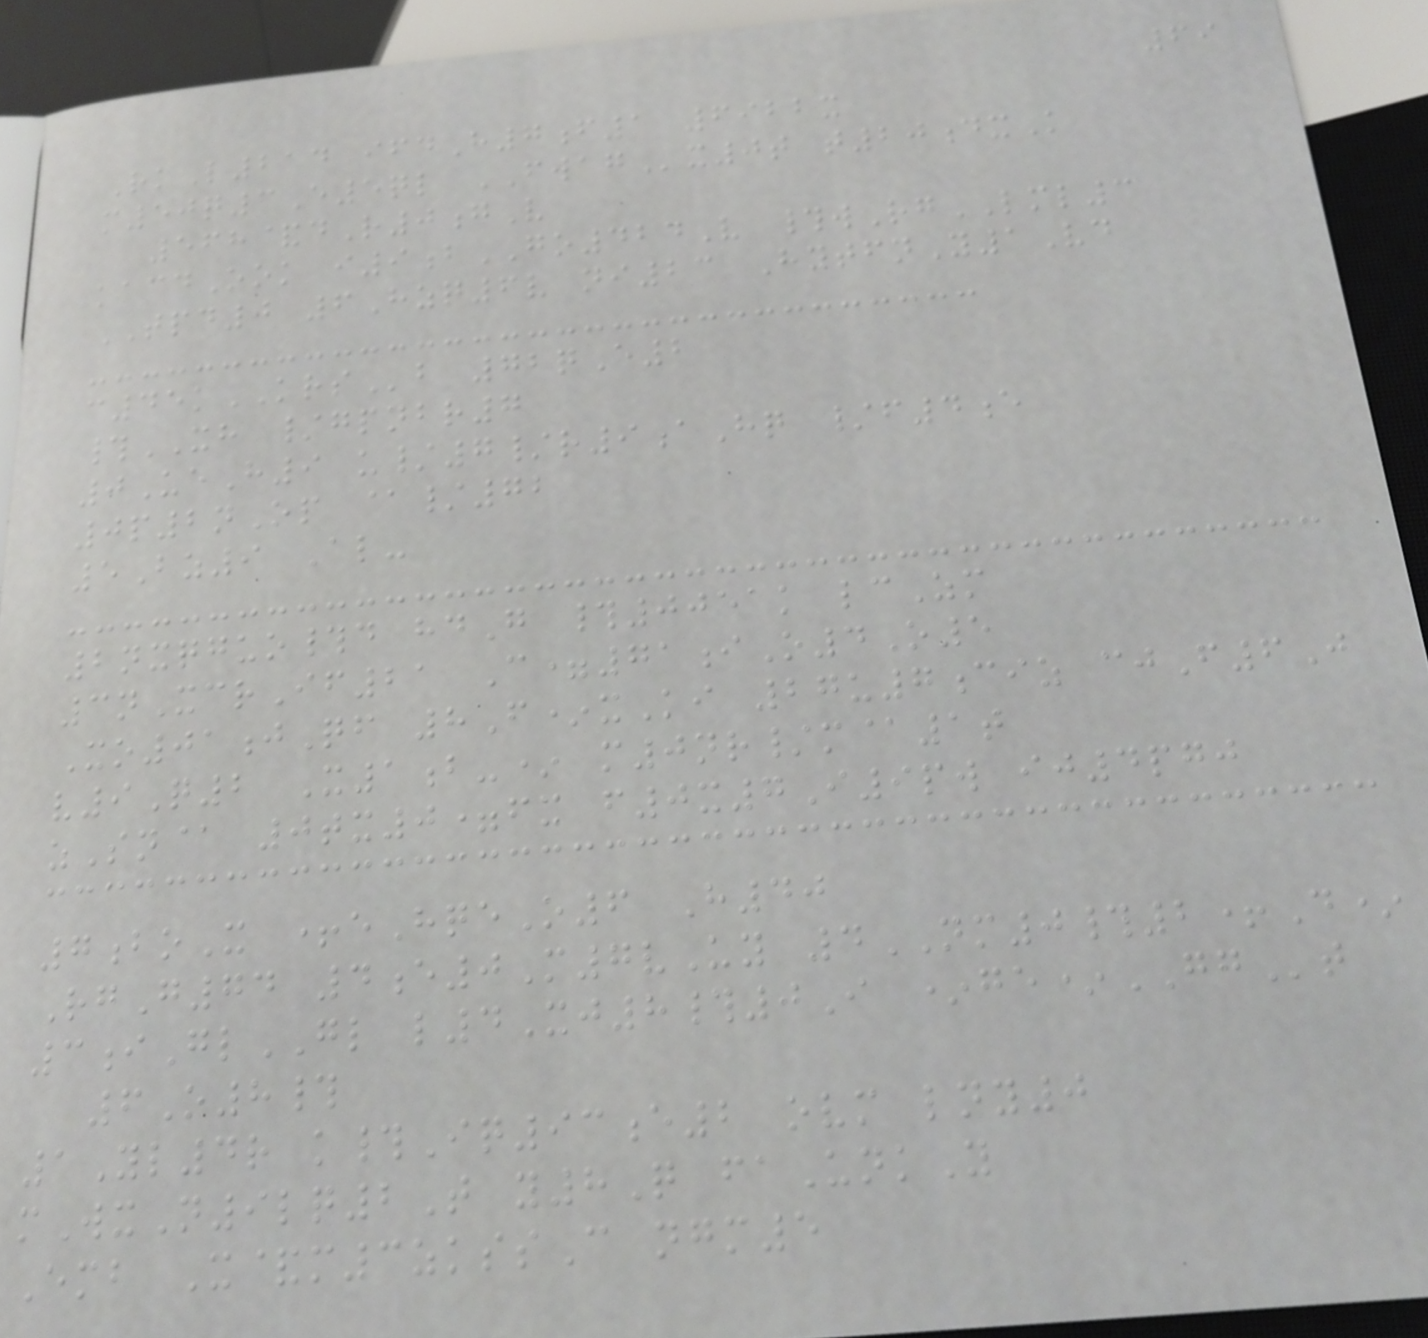69
RkL214 ifdH7f1 6922x
m50q3E5ql FWAGx0t t20dxK
568&dR0gV
kacdOok i9bGO424V #wRgLML3
TPD0 6Hzq6v ni23 HytfnY1Vd
c45kKRSb 72qE2
#XH /gpnbr7
0UeH9 u/7/r9aHq /f4e
0p2nOp @/72
5Bz9 Al-
2nxqguo#d hdG #0051k lcZm
3nXcrIf21 C=71iO4O5
Xo01jQf 8F*xKi 27u7ciz cjF6J
v9Q2 X1b-* m0nr/m@1t
zSn@ 0tx0=fx f0x7I9pw ij4pgj
7boX +eHqeO6 H40
RgG74 4e0M7vUy 4NM0#2+D*
3iGlGL l4Xj8#0I *ge*GGt
6O8#
1Yl4r k#Iq93e2 ovm lny0
mWxN9lq2T y8Q faUnkY
Emb X&m3zkssC ngm5
